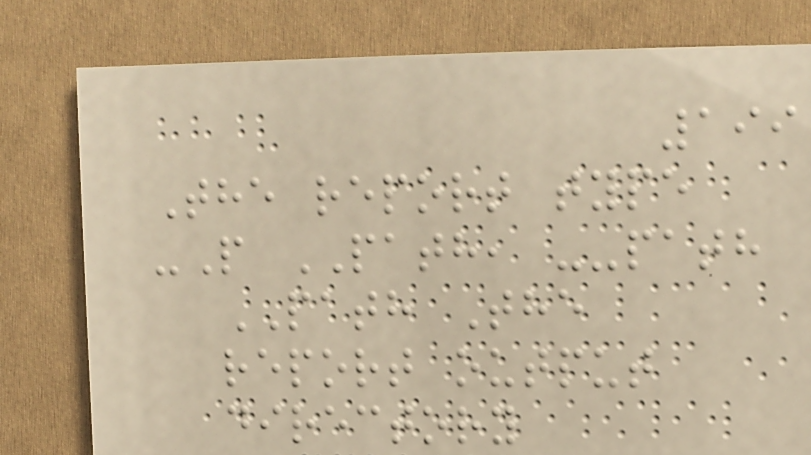199
The report type
-P PATH, --path
PATH The
report output
directory
